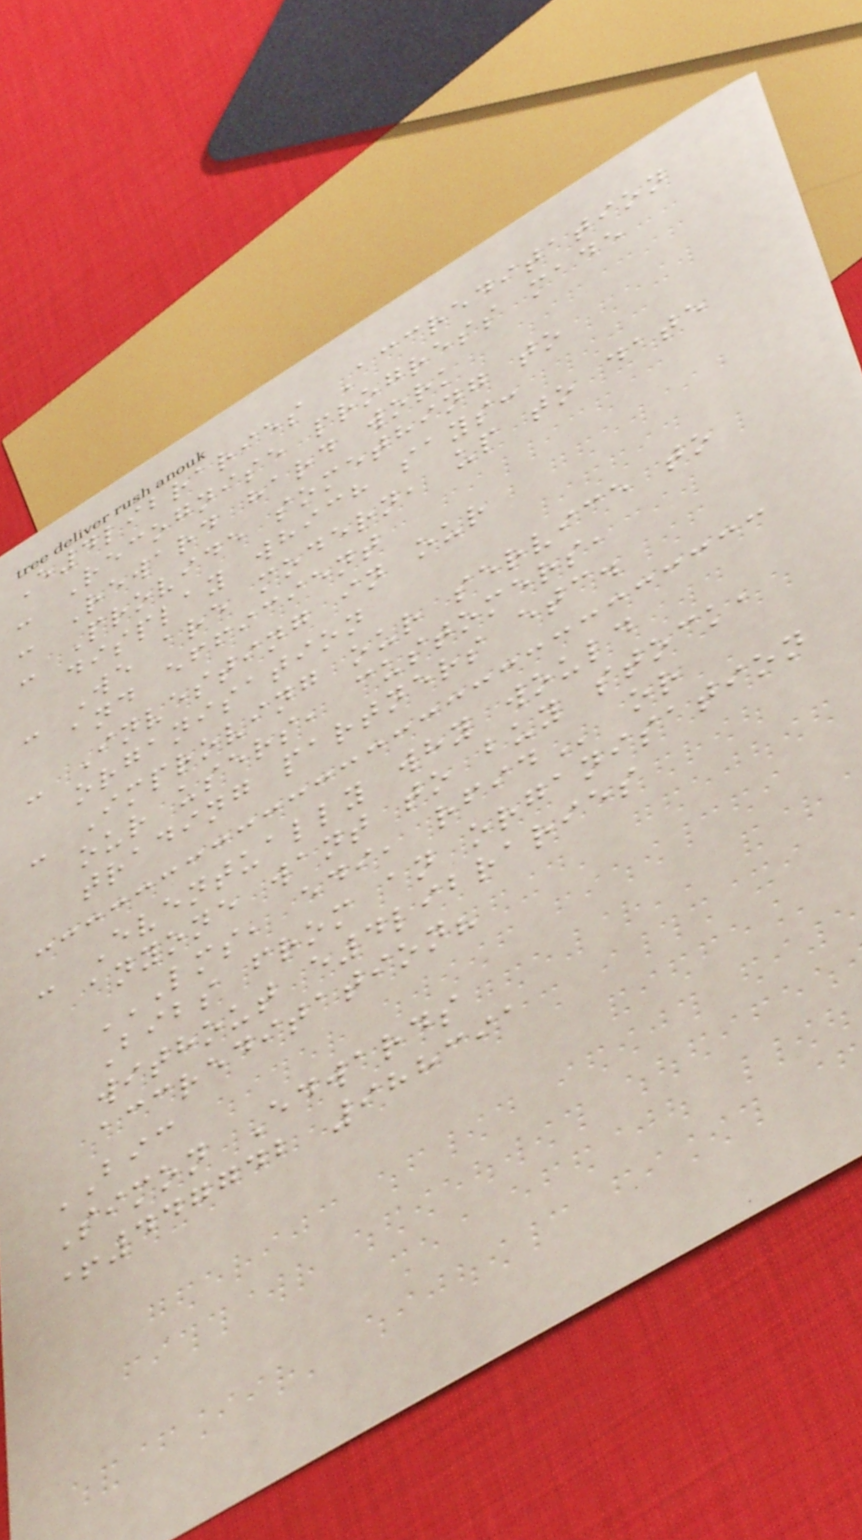E4libraries Accreditation
- Recognise progress made
- Reward hard work
- Provide something to
display which says:
- We are modern, up to date
and efficient
- Investing in our
organisation
- Improving our service to
our users, customers,
trading partners etc.
- Eventually why would
anyone want to buy stock,
LMS, EDI, RFID or
Bibs from an organisation
without e4libraries
accreditation?
BIC
Simon Edwards
+447742 988391
